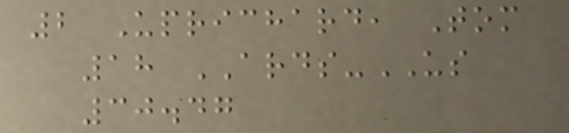2 Uprichard, Tom
18 ARDS-US
30.47
